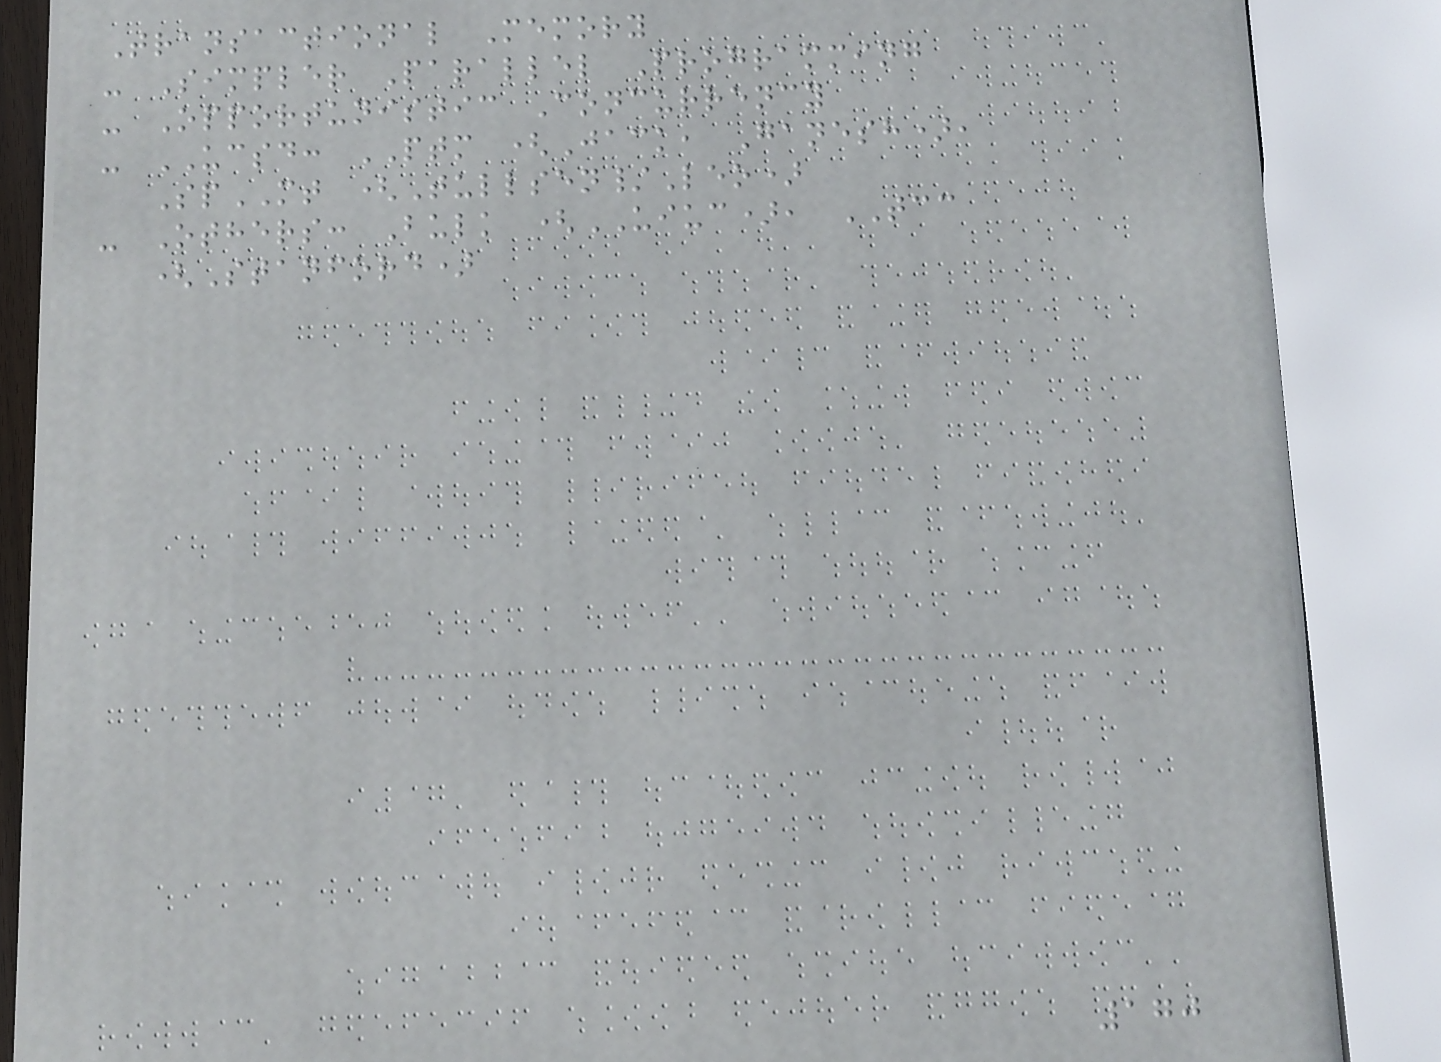Transactional Memory
- Simpler Parallel Programming
- Opportunistic Concurrency
- UCSD: PTM (Jack, Ganesh),
SpMT (Tullsen/Leo)
- Others: Bulk (UIUC), TCC
(Stanford)
170
